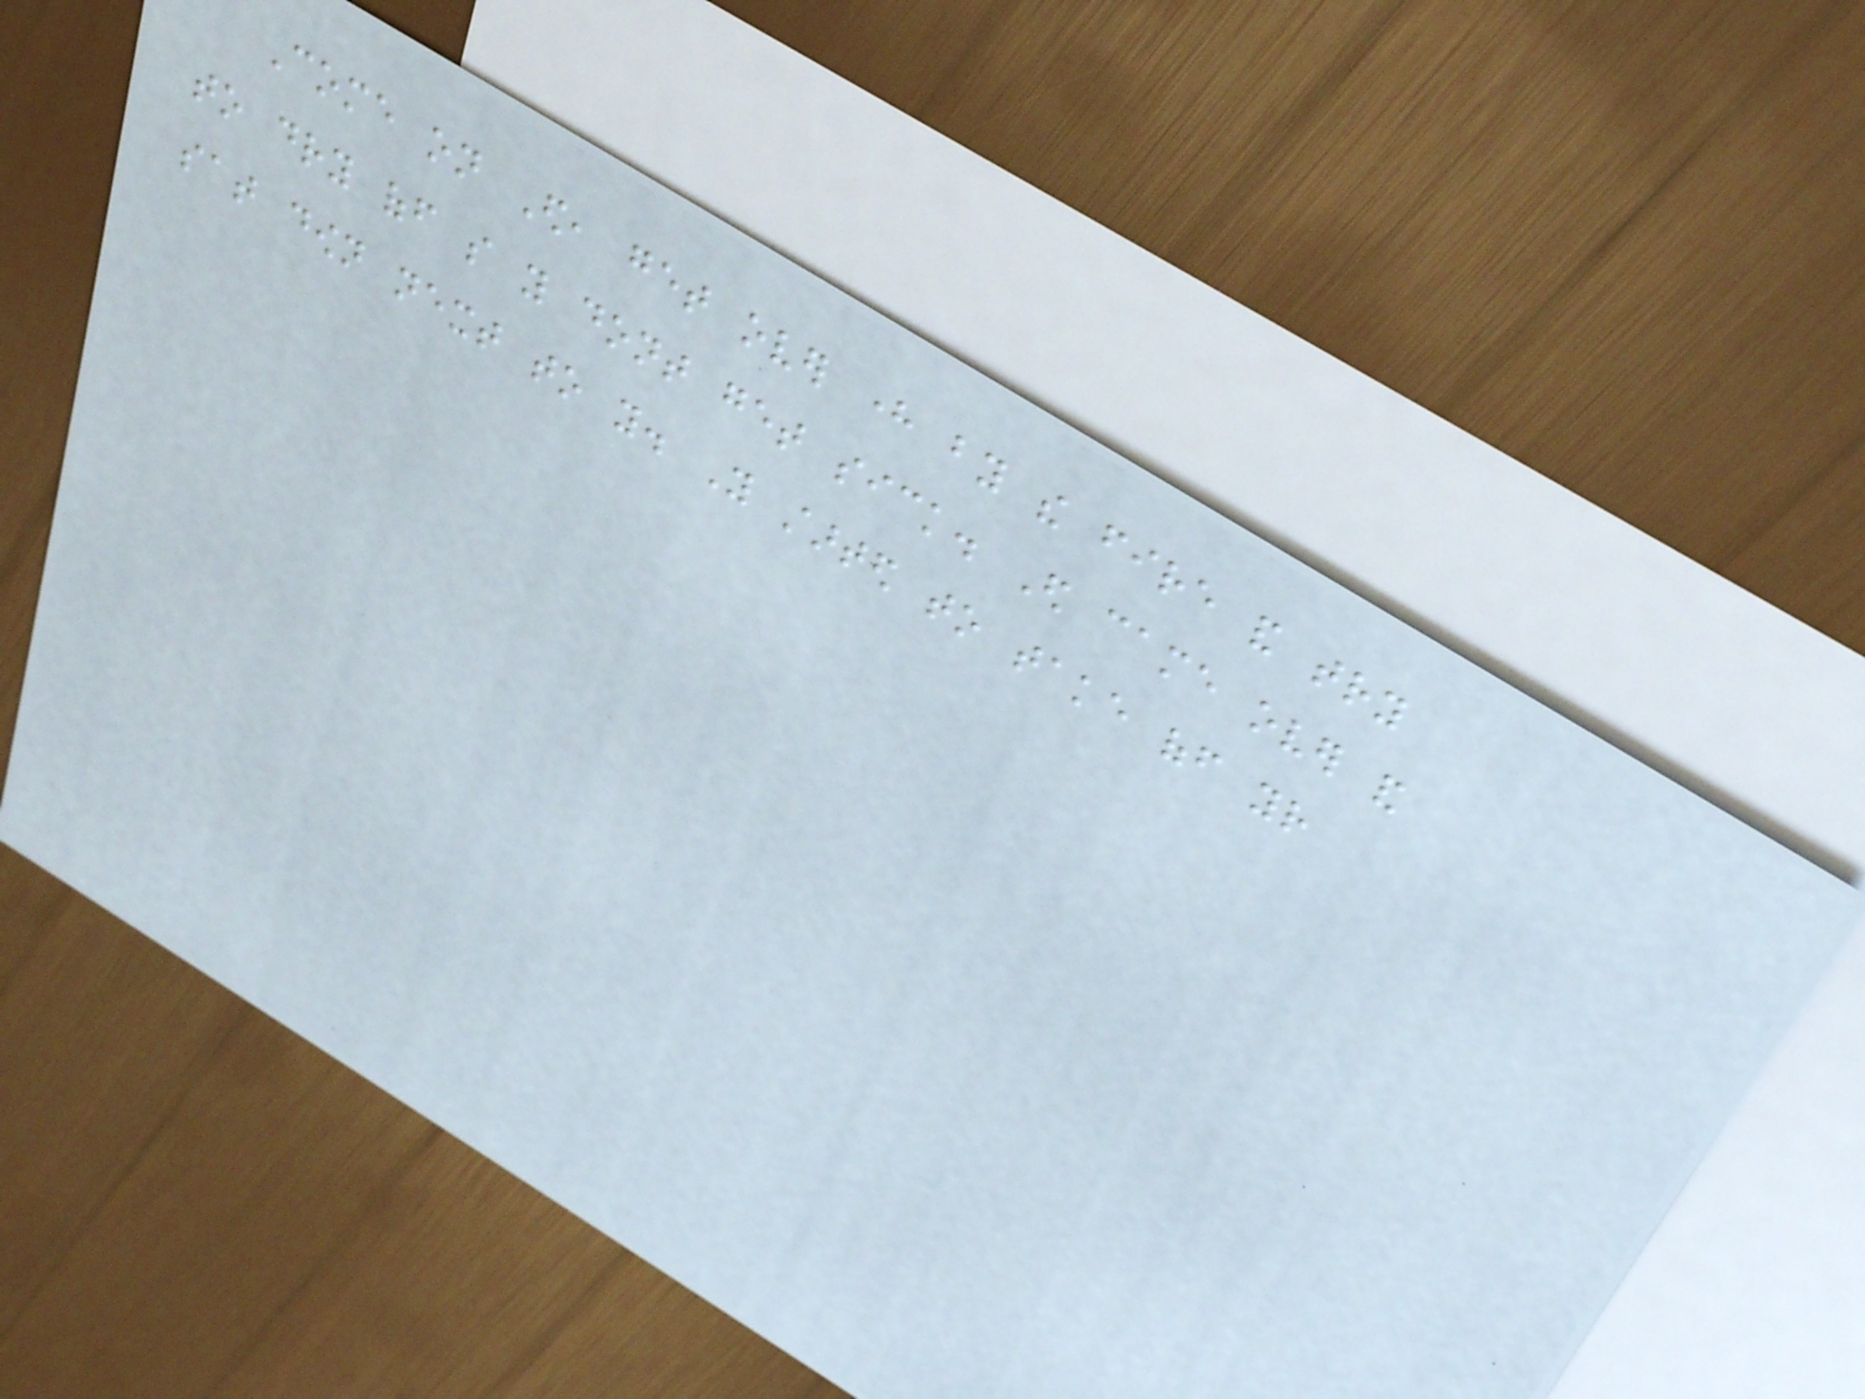Come on Ed, get over here by the fire and try
to dry off so you dont get sick. Ed came over and
sat down next to you. You started to take off your
